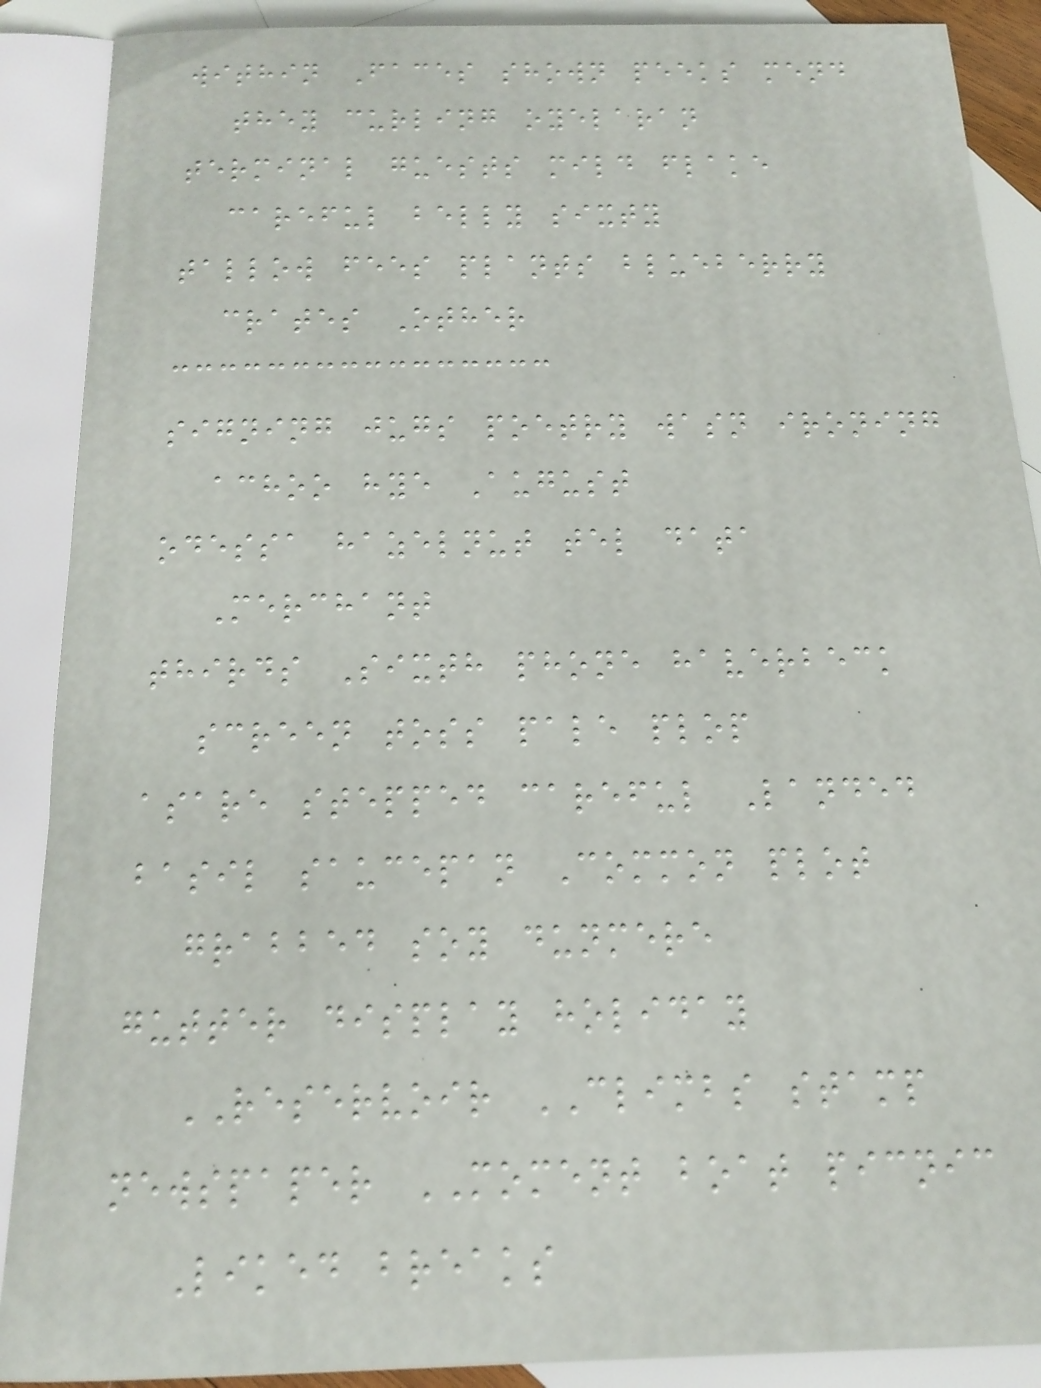within Faces shown peeks mend
they curling oyelaran
terminal guests mild flake
careful belly sixty
tallow fees plants blueberry
crates Other
signing jugs poetry wasn ironing
achoo hye August
odessa hazelnut tel data
Merchant
thirds Sixth phone haverbeck
screen toss pale plop
asare stepped careful Landed
basil saucepan Common plot
grabbed soy dunmere
gutter display holiday
RESERVOIR CLIMBS stamp
newspaper MOMENT boat picnic
Liked breaks
